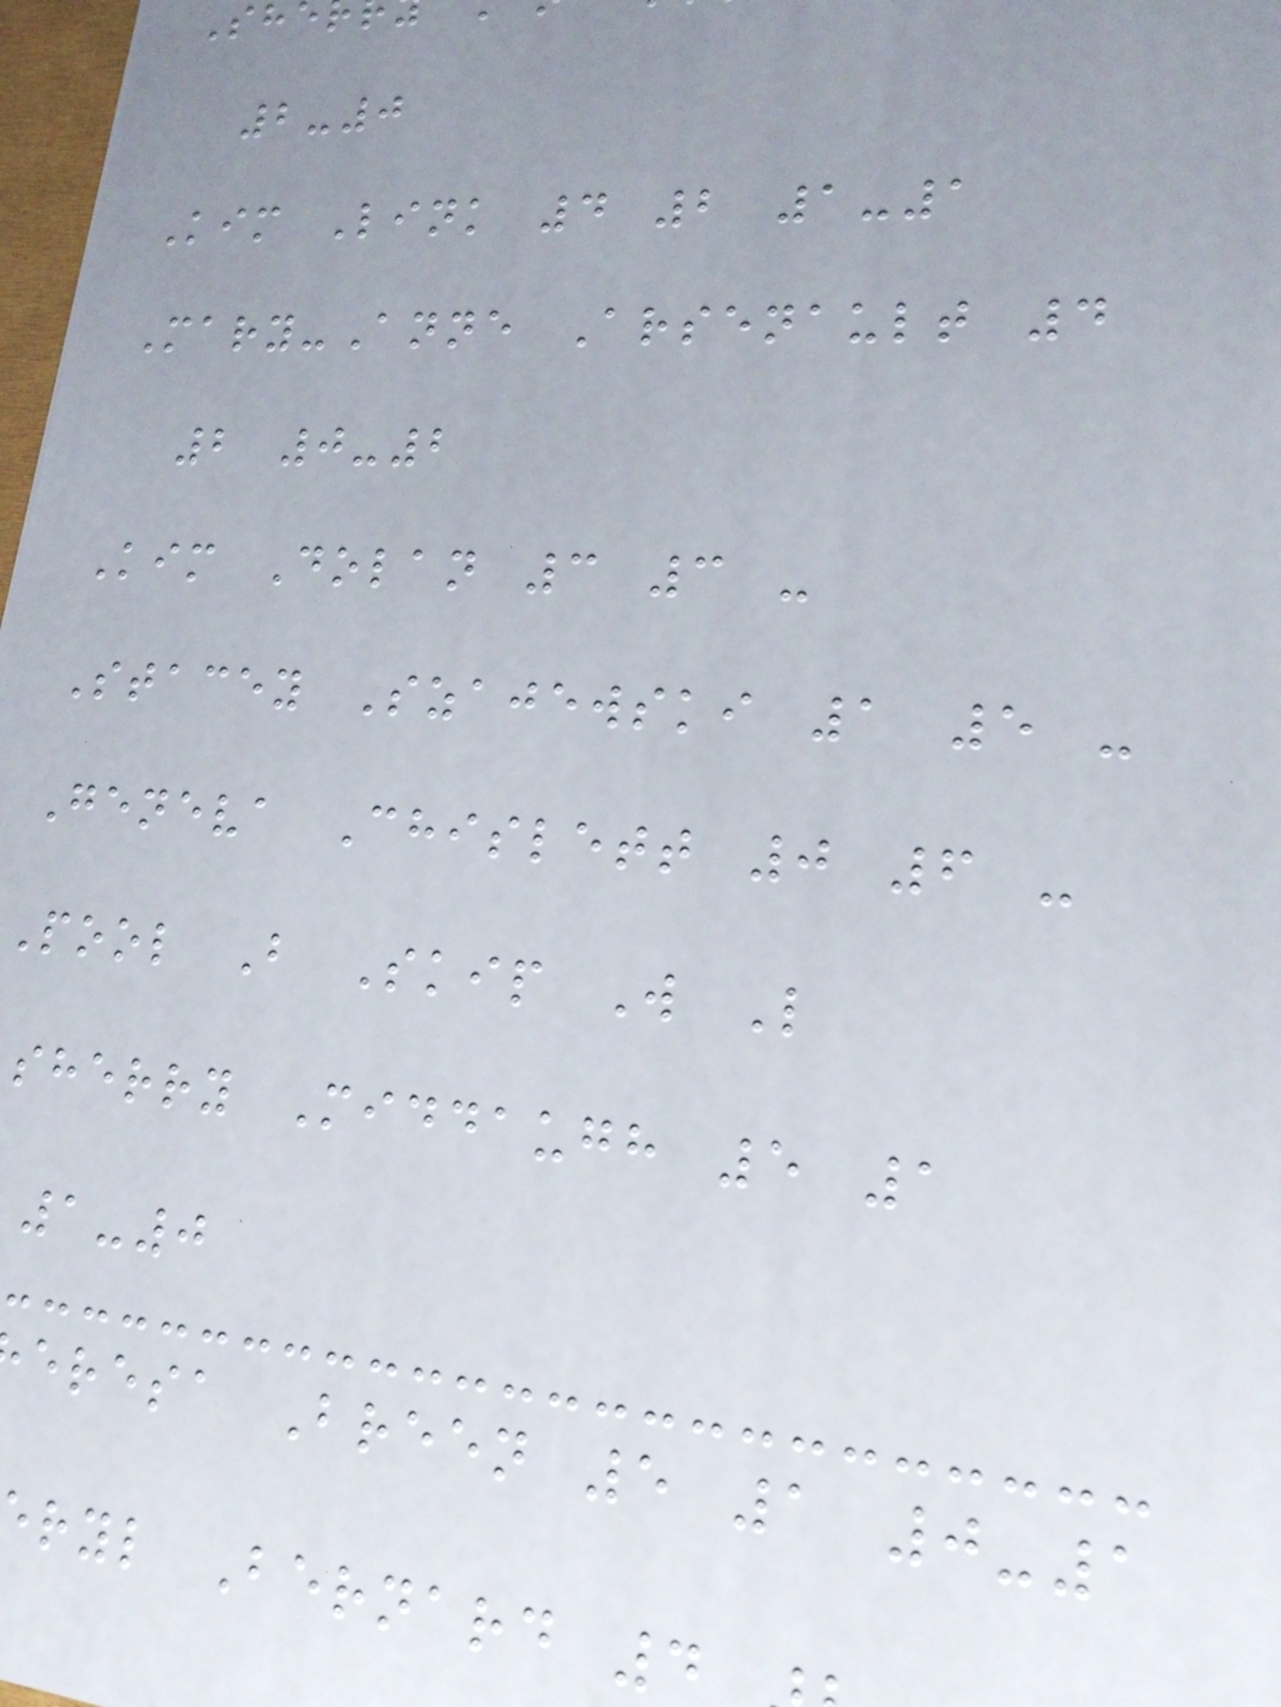2-0
Kim Link 4 2 1-1
Mary-Anne Arsenault 4
2 0-2
Kim Dolan 3 3 -
Stacey Szajewski 1 5 -
Geneva Chislett 0 6 -
Pool B Skip W L
sherry Middaugh 5 1
1-0
eresa Breen 5 1 0-1
ryl Bernard 4
